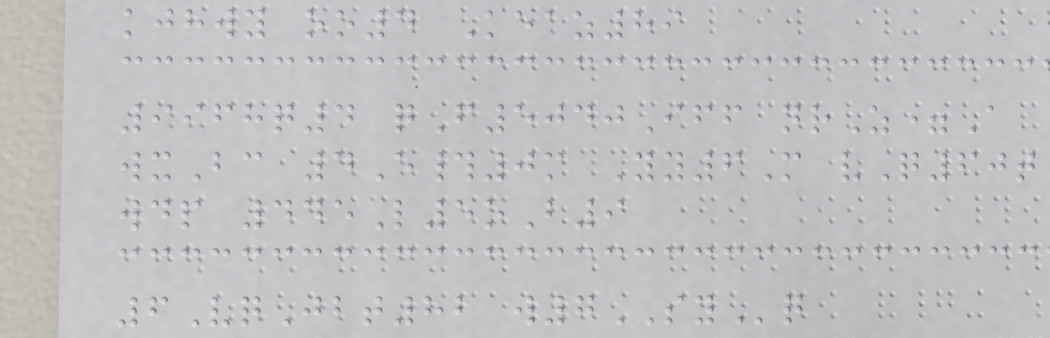kjhwy oo4 Keaz89
9968q4 qF5040Iff nrZ=A
wxBc 4E#0m Yy6M vQ60t
wdp 445L5oB9
6VqJbt82 w7SYq
